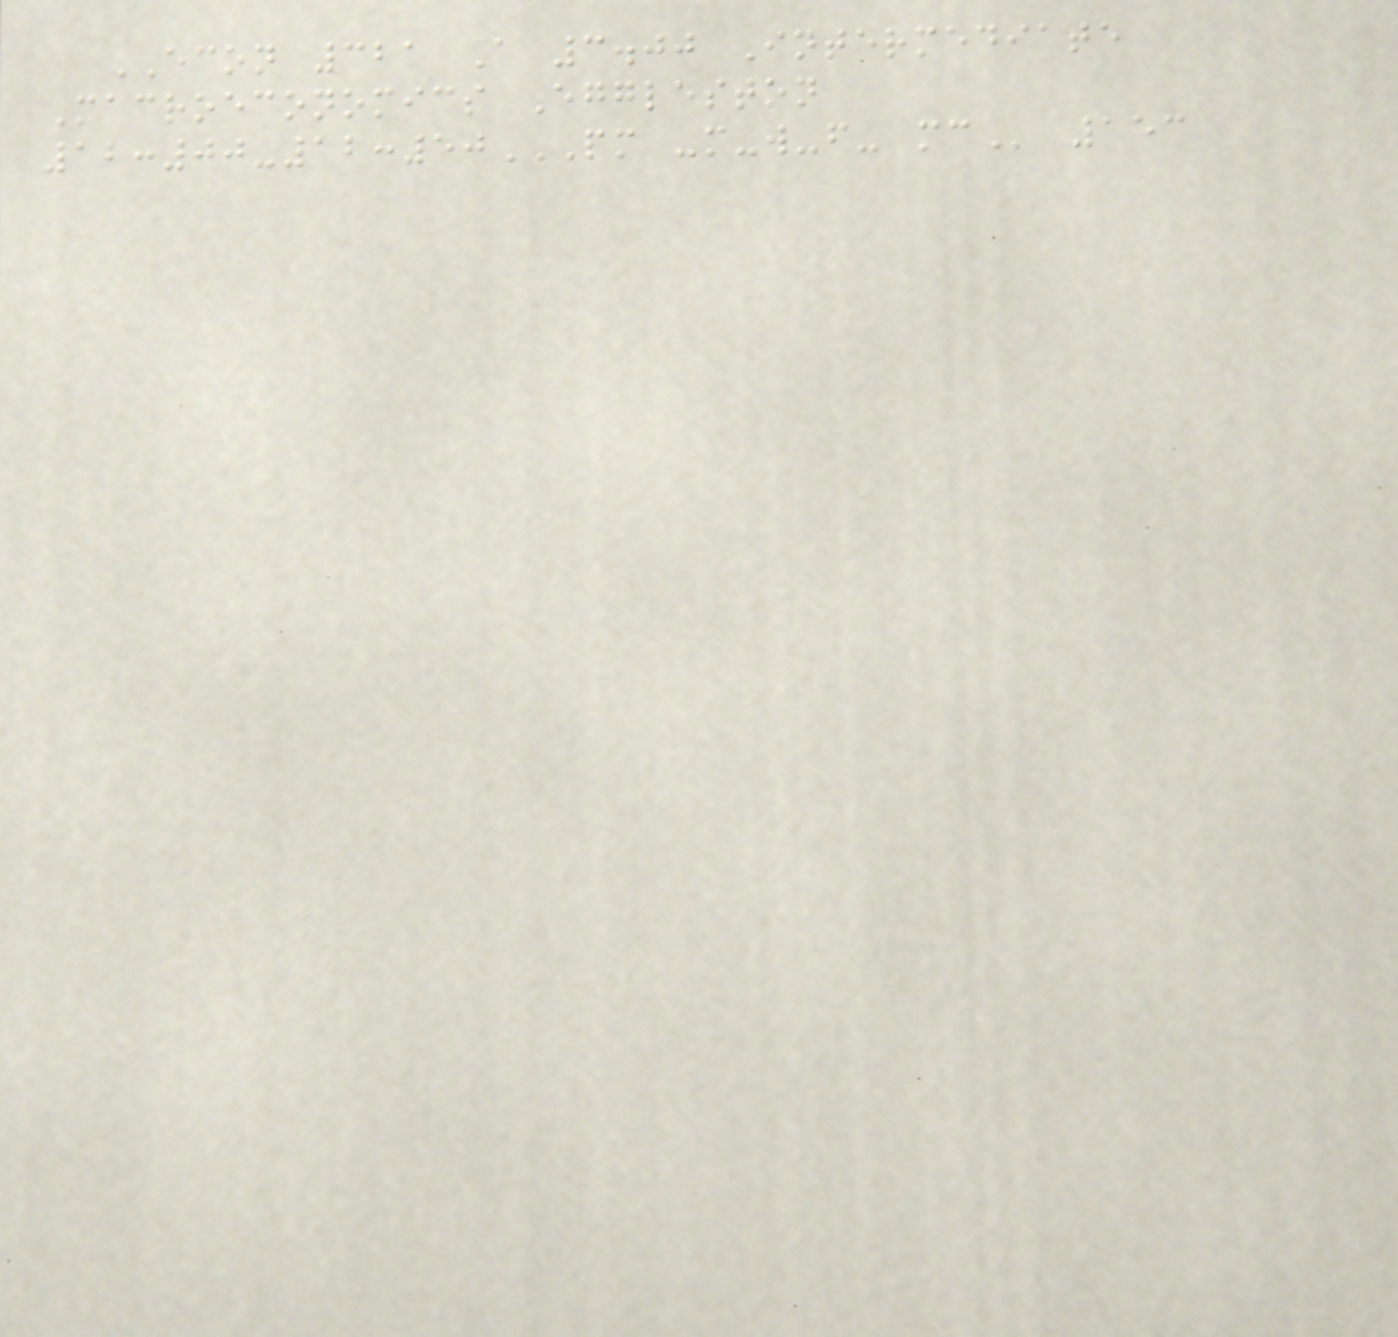ECON 321 A 3.00 Intermediate
Macroeconomics Eggleston
12:00-12:50PM -M-W-F- MC 153
